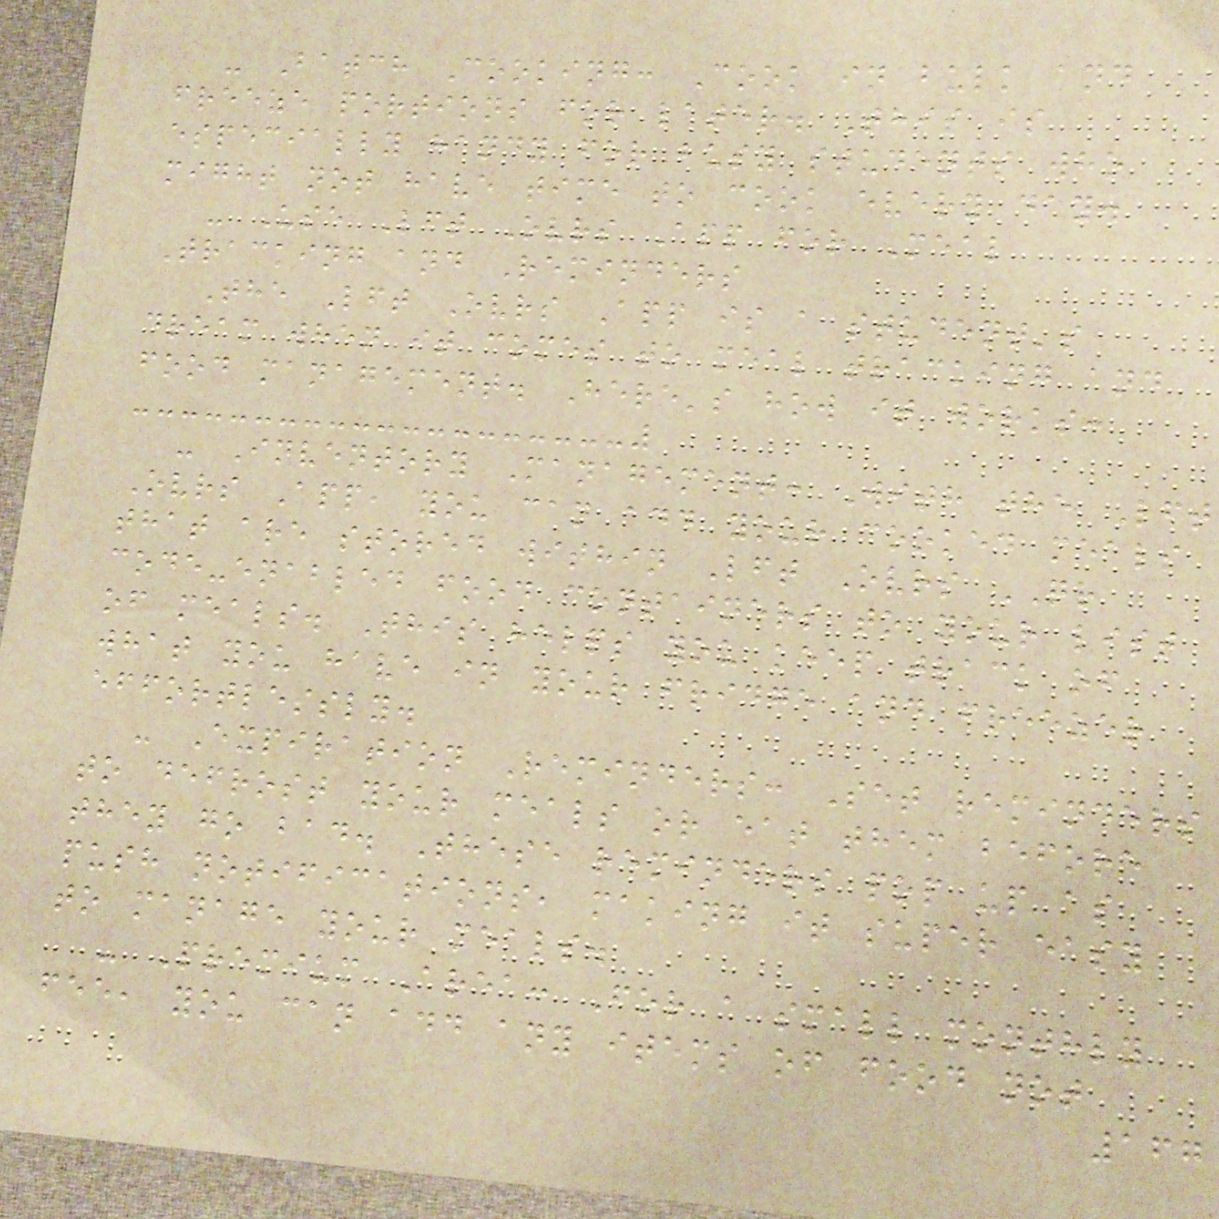- Batch Cooking: Cook in bulk and
freeze portions for later. This is
especially handy for busy students who
might not have time to cook every day.
- Use Lft Ovrs App for Meal
Tracking and Reminders
The Lft Ovrs App is a student's
dream when it comes to meal tracking and
food management. Here's how it works:
- Inventory Management: With the Lft
Ovrs App, you can add your cooked meals
that are stored within Lft Ovrs QR
code-enabled food containers to your list
of meals. This helps you keep track of
what you have in your fridge and freezer
effortlessly.
- Expiration Reminders: Set reminders
to defrost your meals or eat them before
they go bad. These reminders pop up as
push notifications, making it super easy
to manage your meals.
- Premium Area: For a small monthly
fee, you can add any items of food not
167
